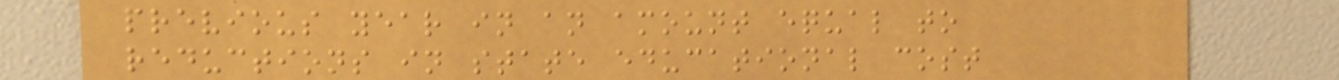previous year in an amount equal to
reductions in state educational cost
